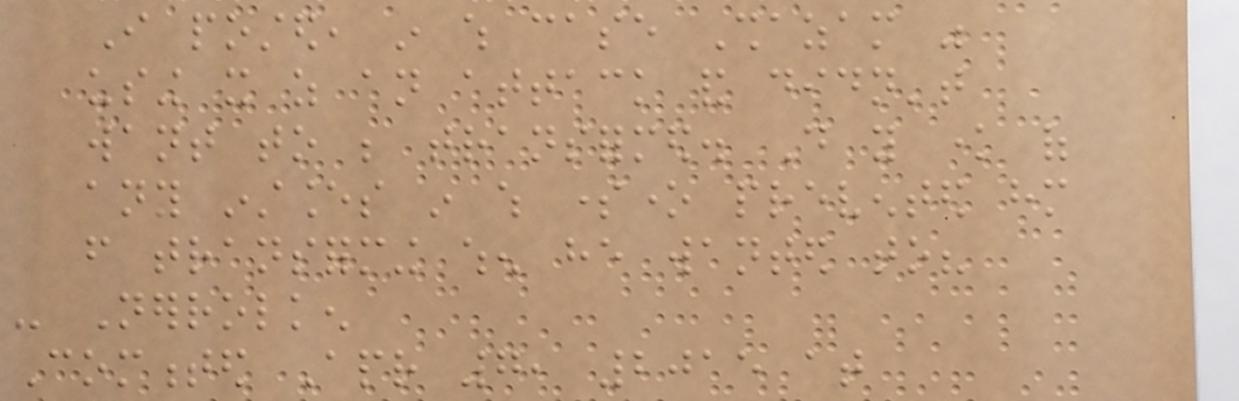I posted, in which case Shazam was
using it as an attack and didn't
want to be transformed. Do you know of
any instances in which someone prevented him
from transforming when he wanted to?
- Nerrolken
Commented Apr 7, 2015 at
